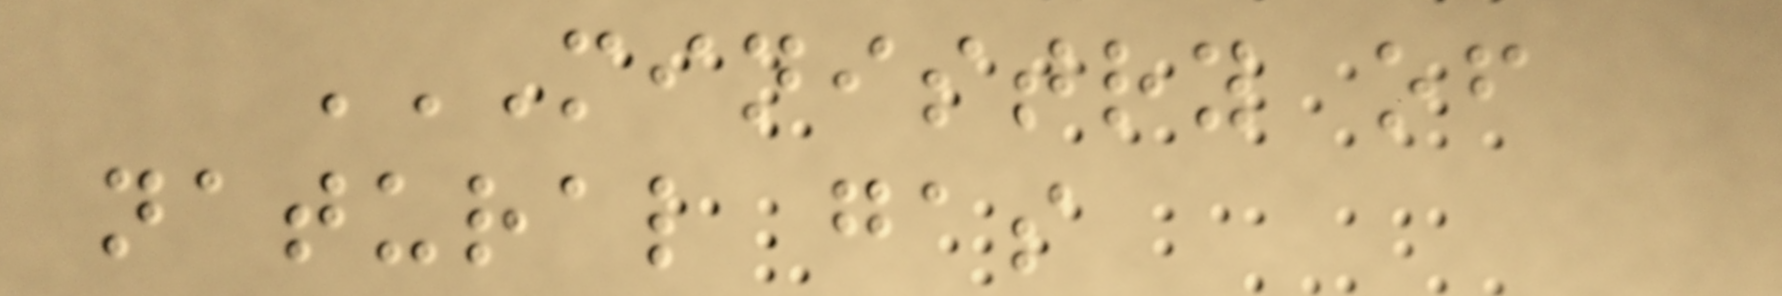MINISTRY OF
NATURAL GAS
